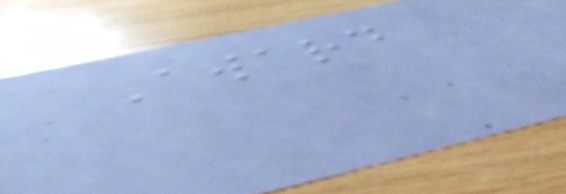Award
